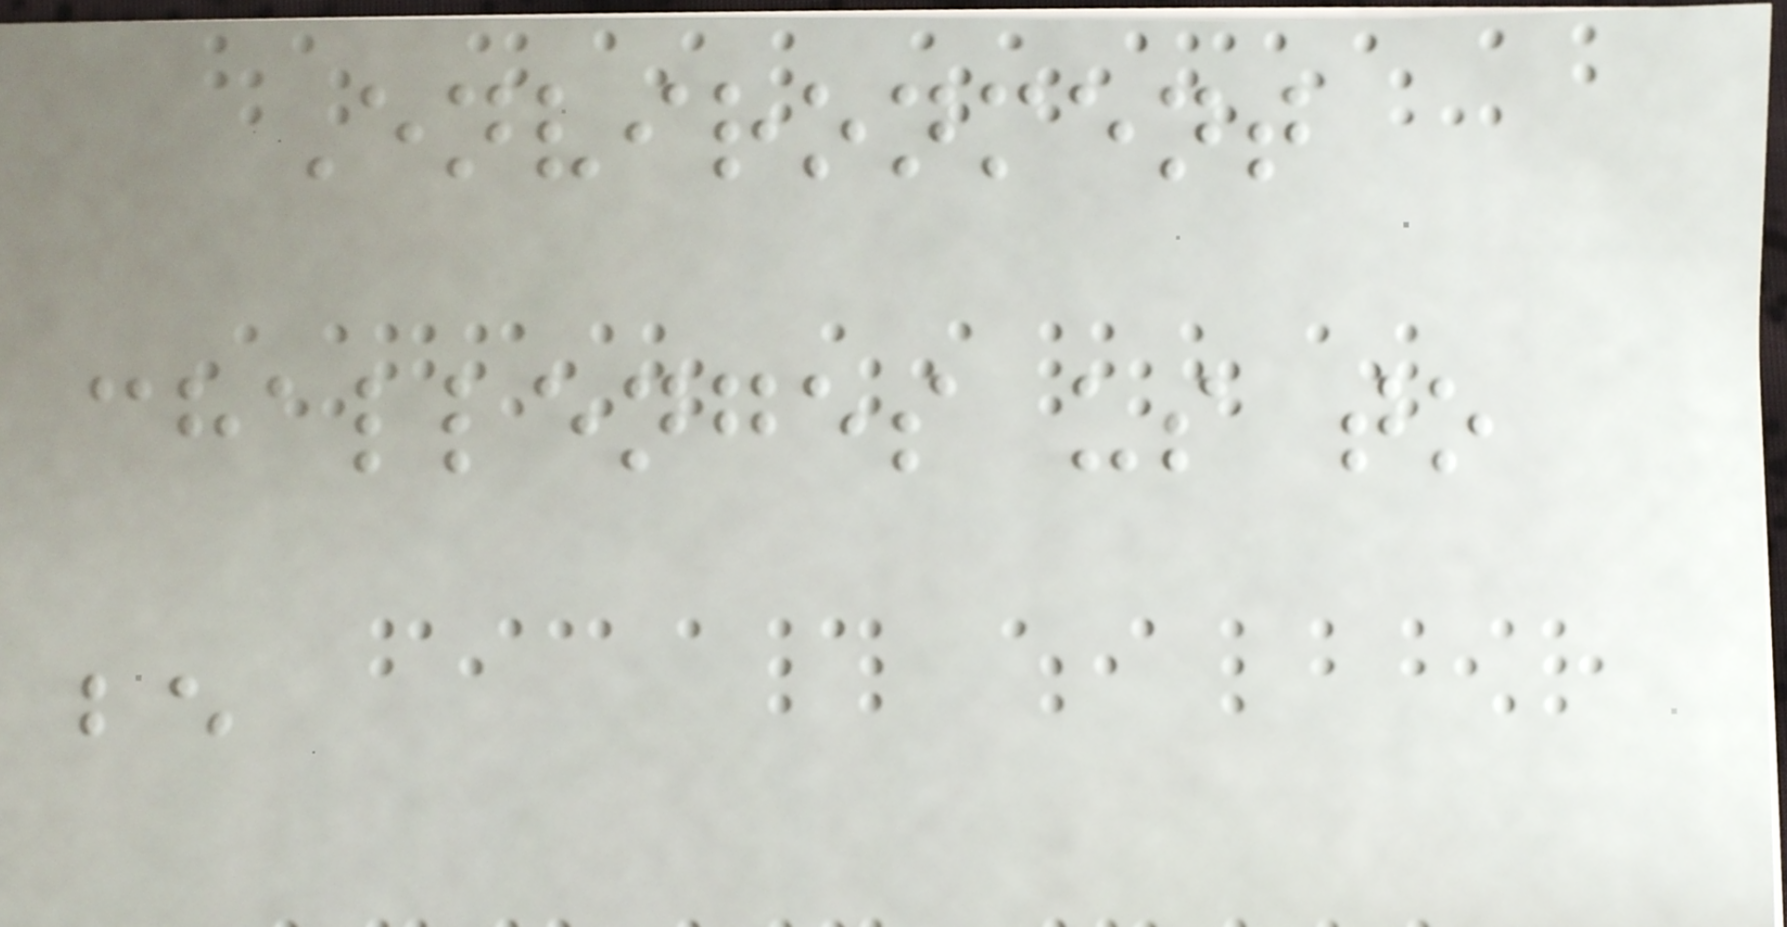Environment
challenges us to
be
